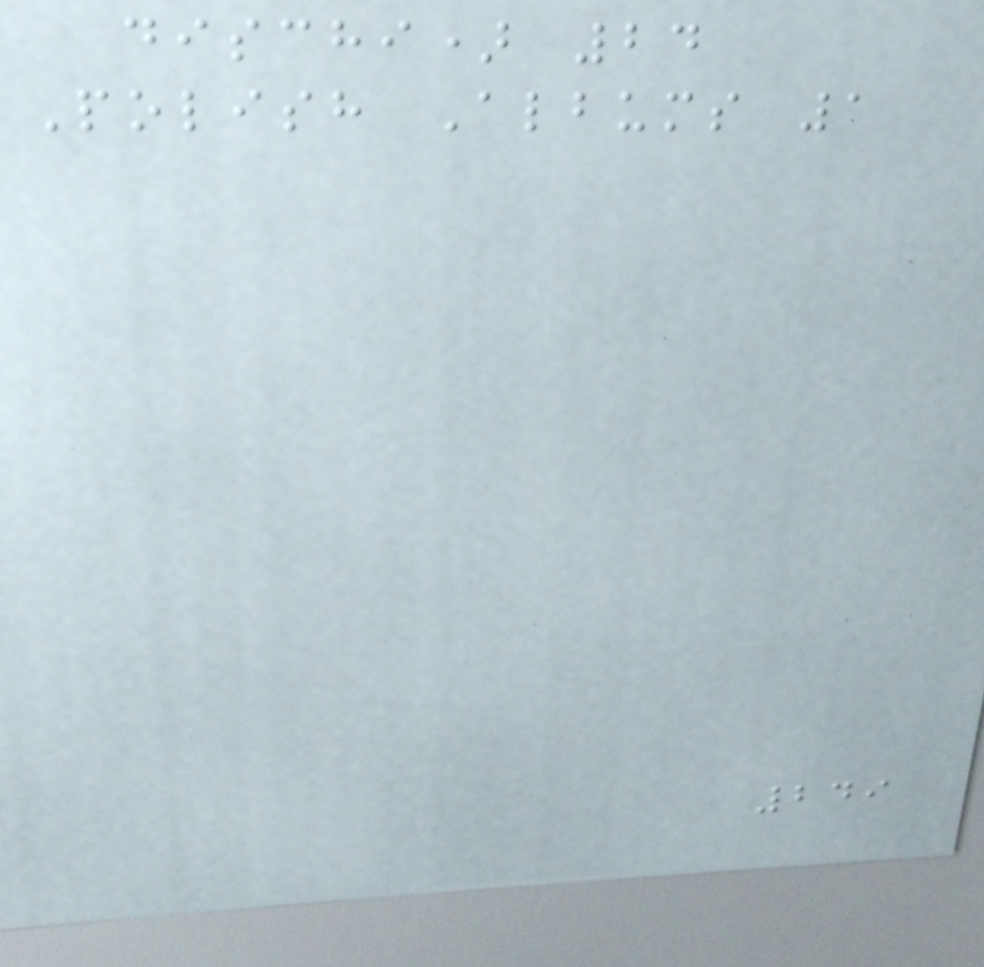dischi) 24
Polish Albums 1
249
